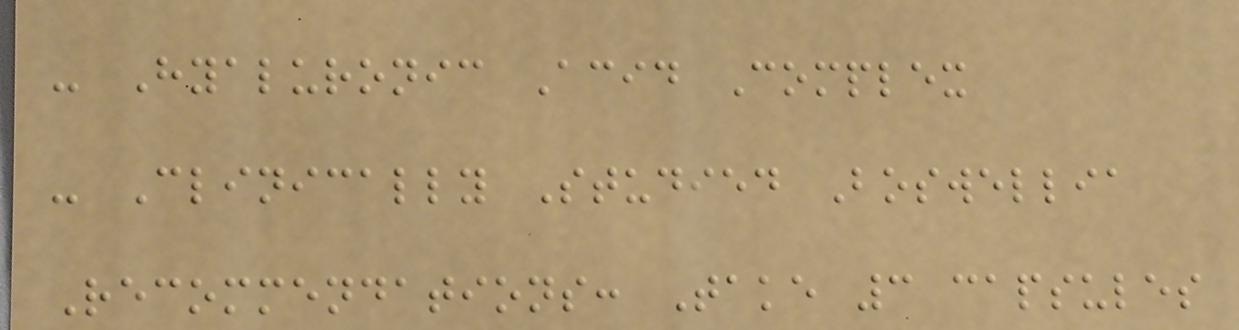- Hyaluronic Acid Complex
- Clinically Studied Boswellia
Recommendations: Take 3 capsules
